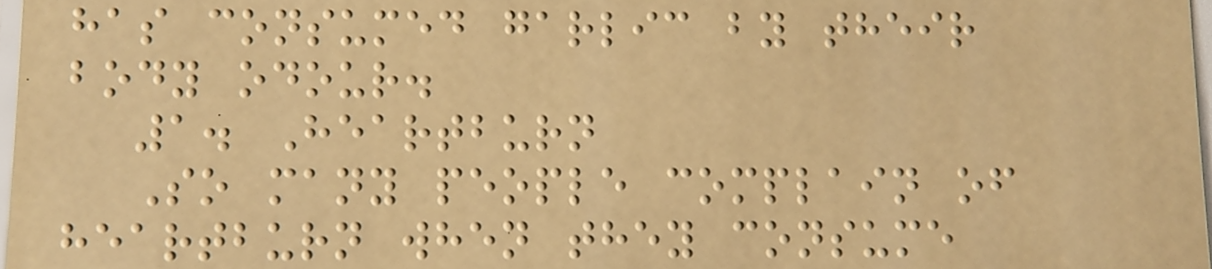has consumed garlic by their
body odour.
1. Heartburn
So many people complain of
heartburn when they consume
